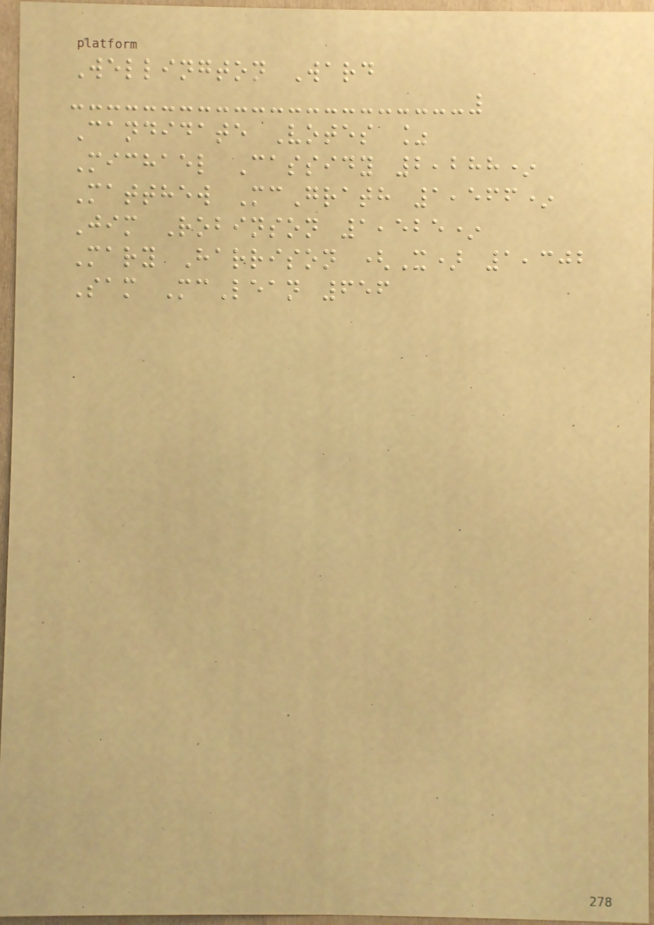Wellington Ward
Candidate Votes %
Michael Cassidy 2,288*
Matthew McGrath 1,566*
Jim Robinson 1,525*
Mary Harrison (X) 1,302
Sam McLean 656
